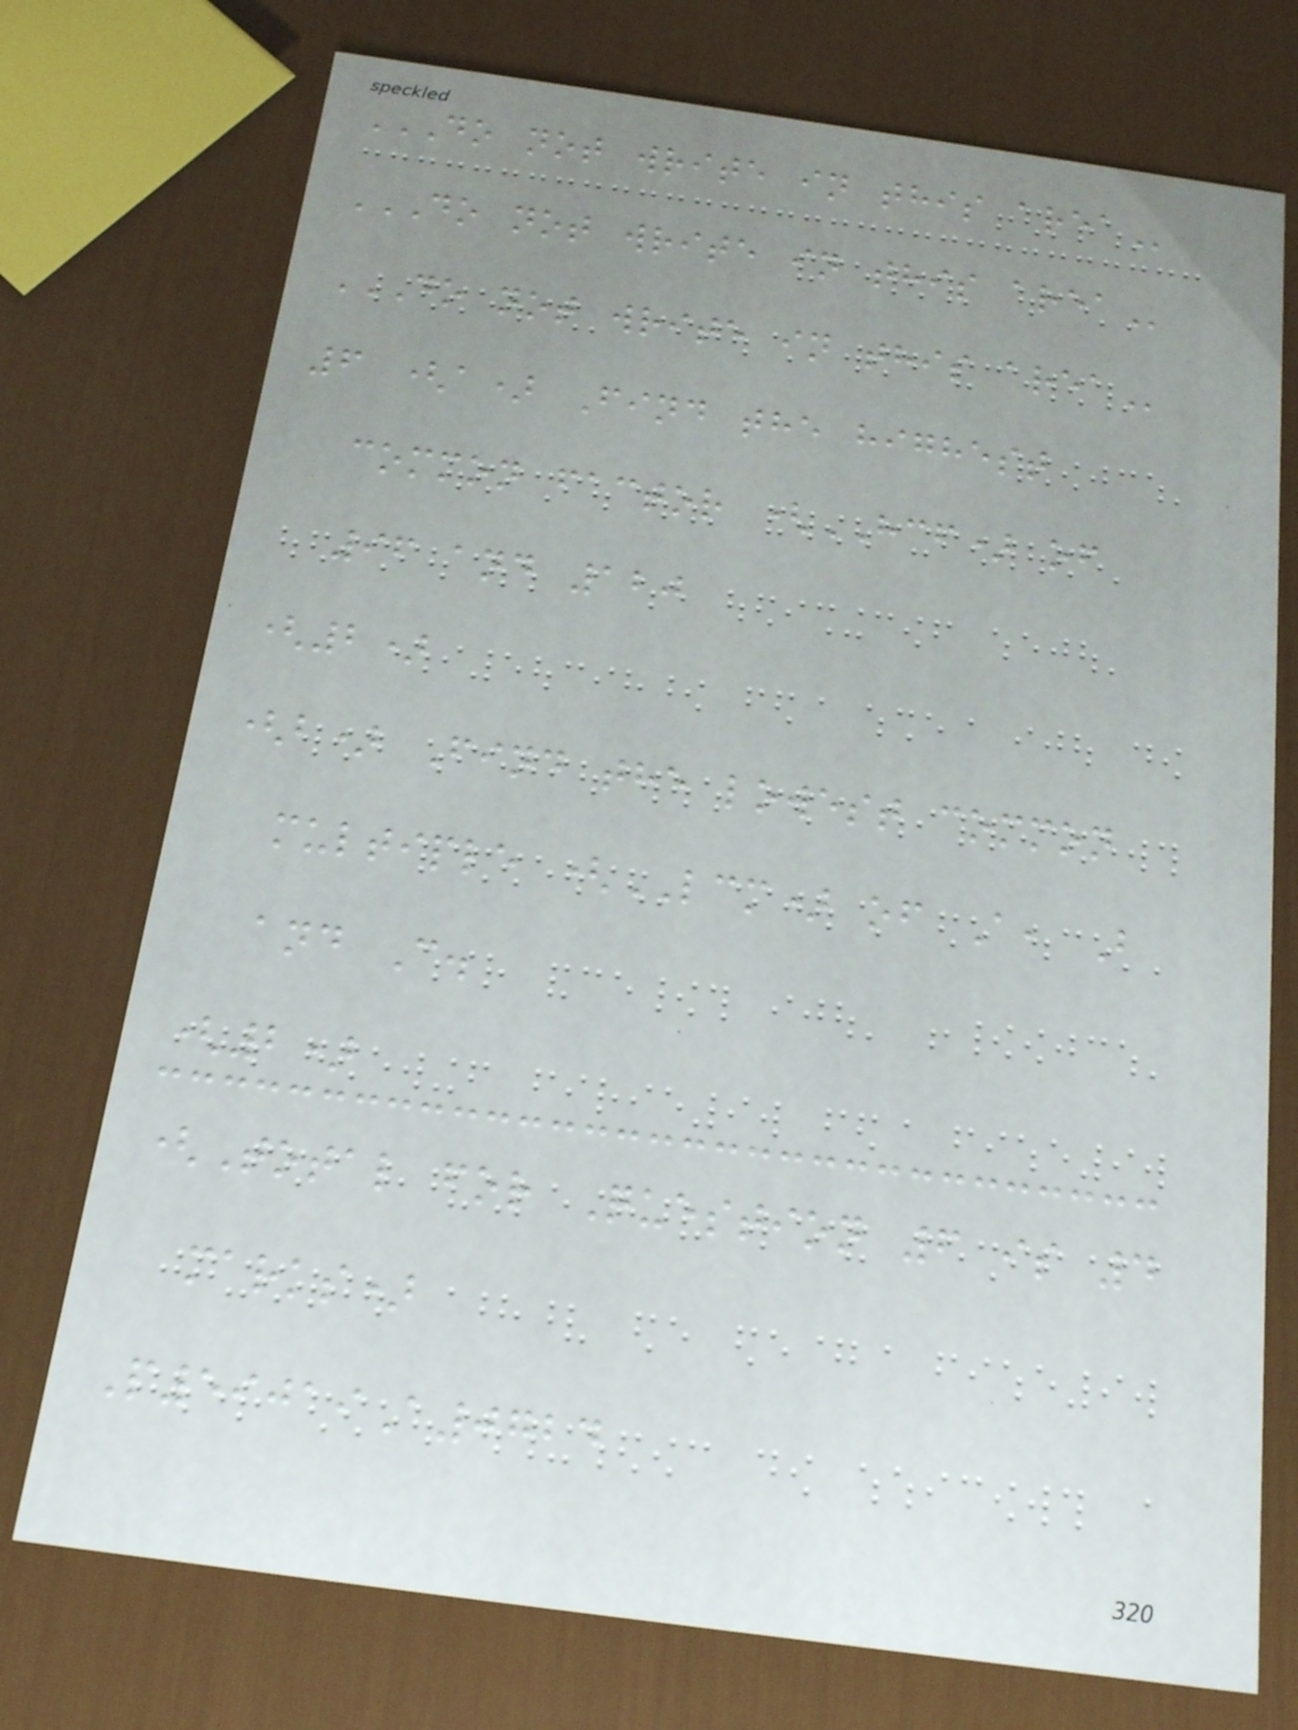DO NOT WRITE IN THIS AREA
DO NOT WRITE IN THIS AREA
DO NOT WRITE IN THIS AREA
6 (a) Find the highest
common factor (HCF) of
96 and 120
(2)
(b) Find the lowest common
multiple (LCM) of A, B
and C.
(2)
(Total for Question 6 is 4
marks)
P59019A0724
